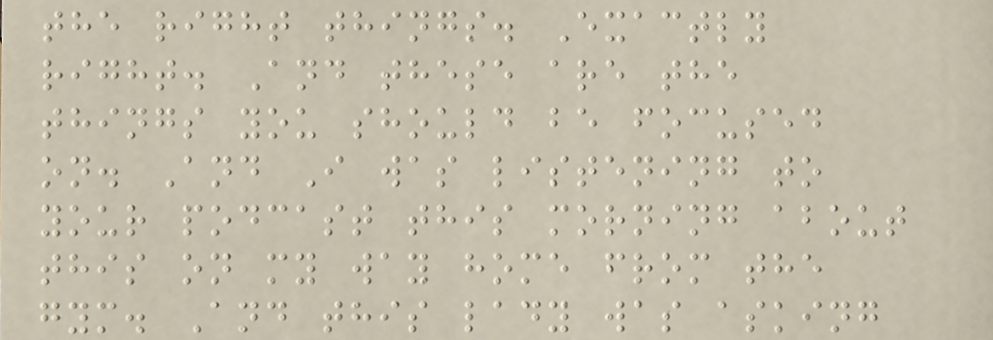the right things. Exactly
right. And these are the
things you should be focused
on. And I was listening to
your podcast this morning about
this on my way home from the
gym. And this lady was asking
